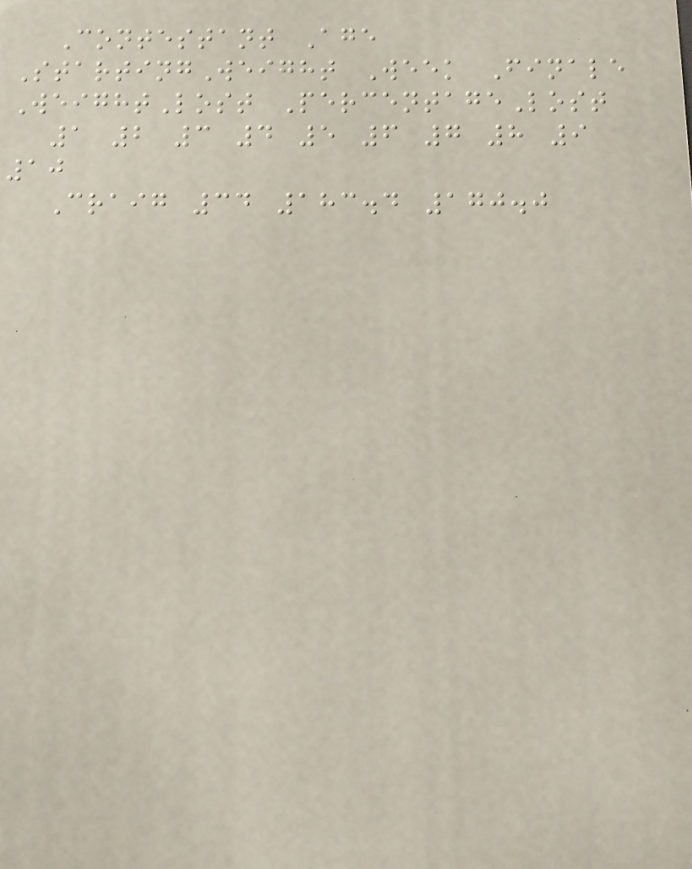Contestant Age
StartingWeight Week Finale
WeightLost PercentageLost
1 2 3 4 5 6 7 8 9
10
Craig 34 183.4 170.0
